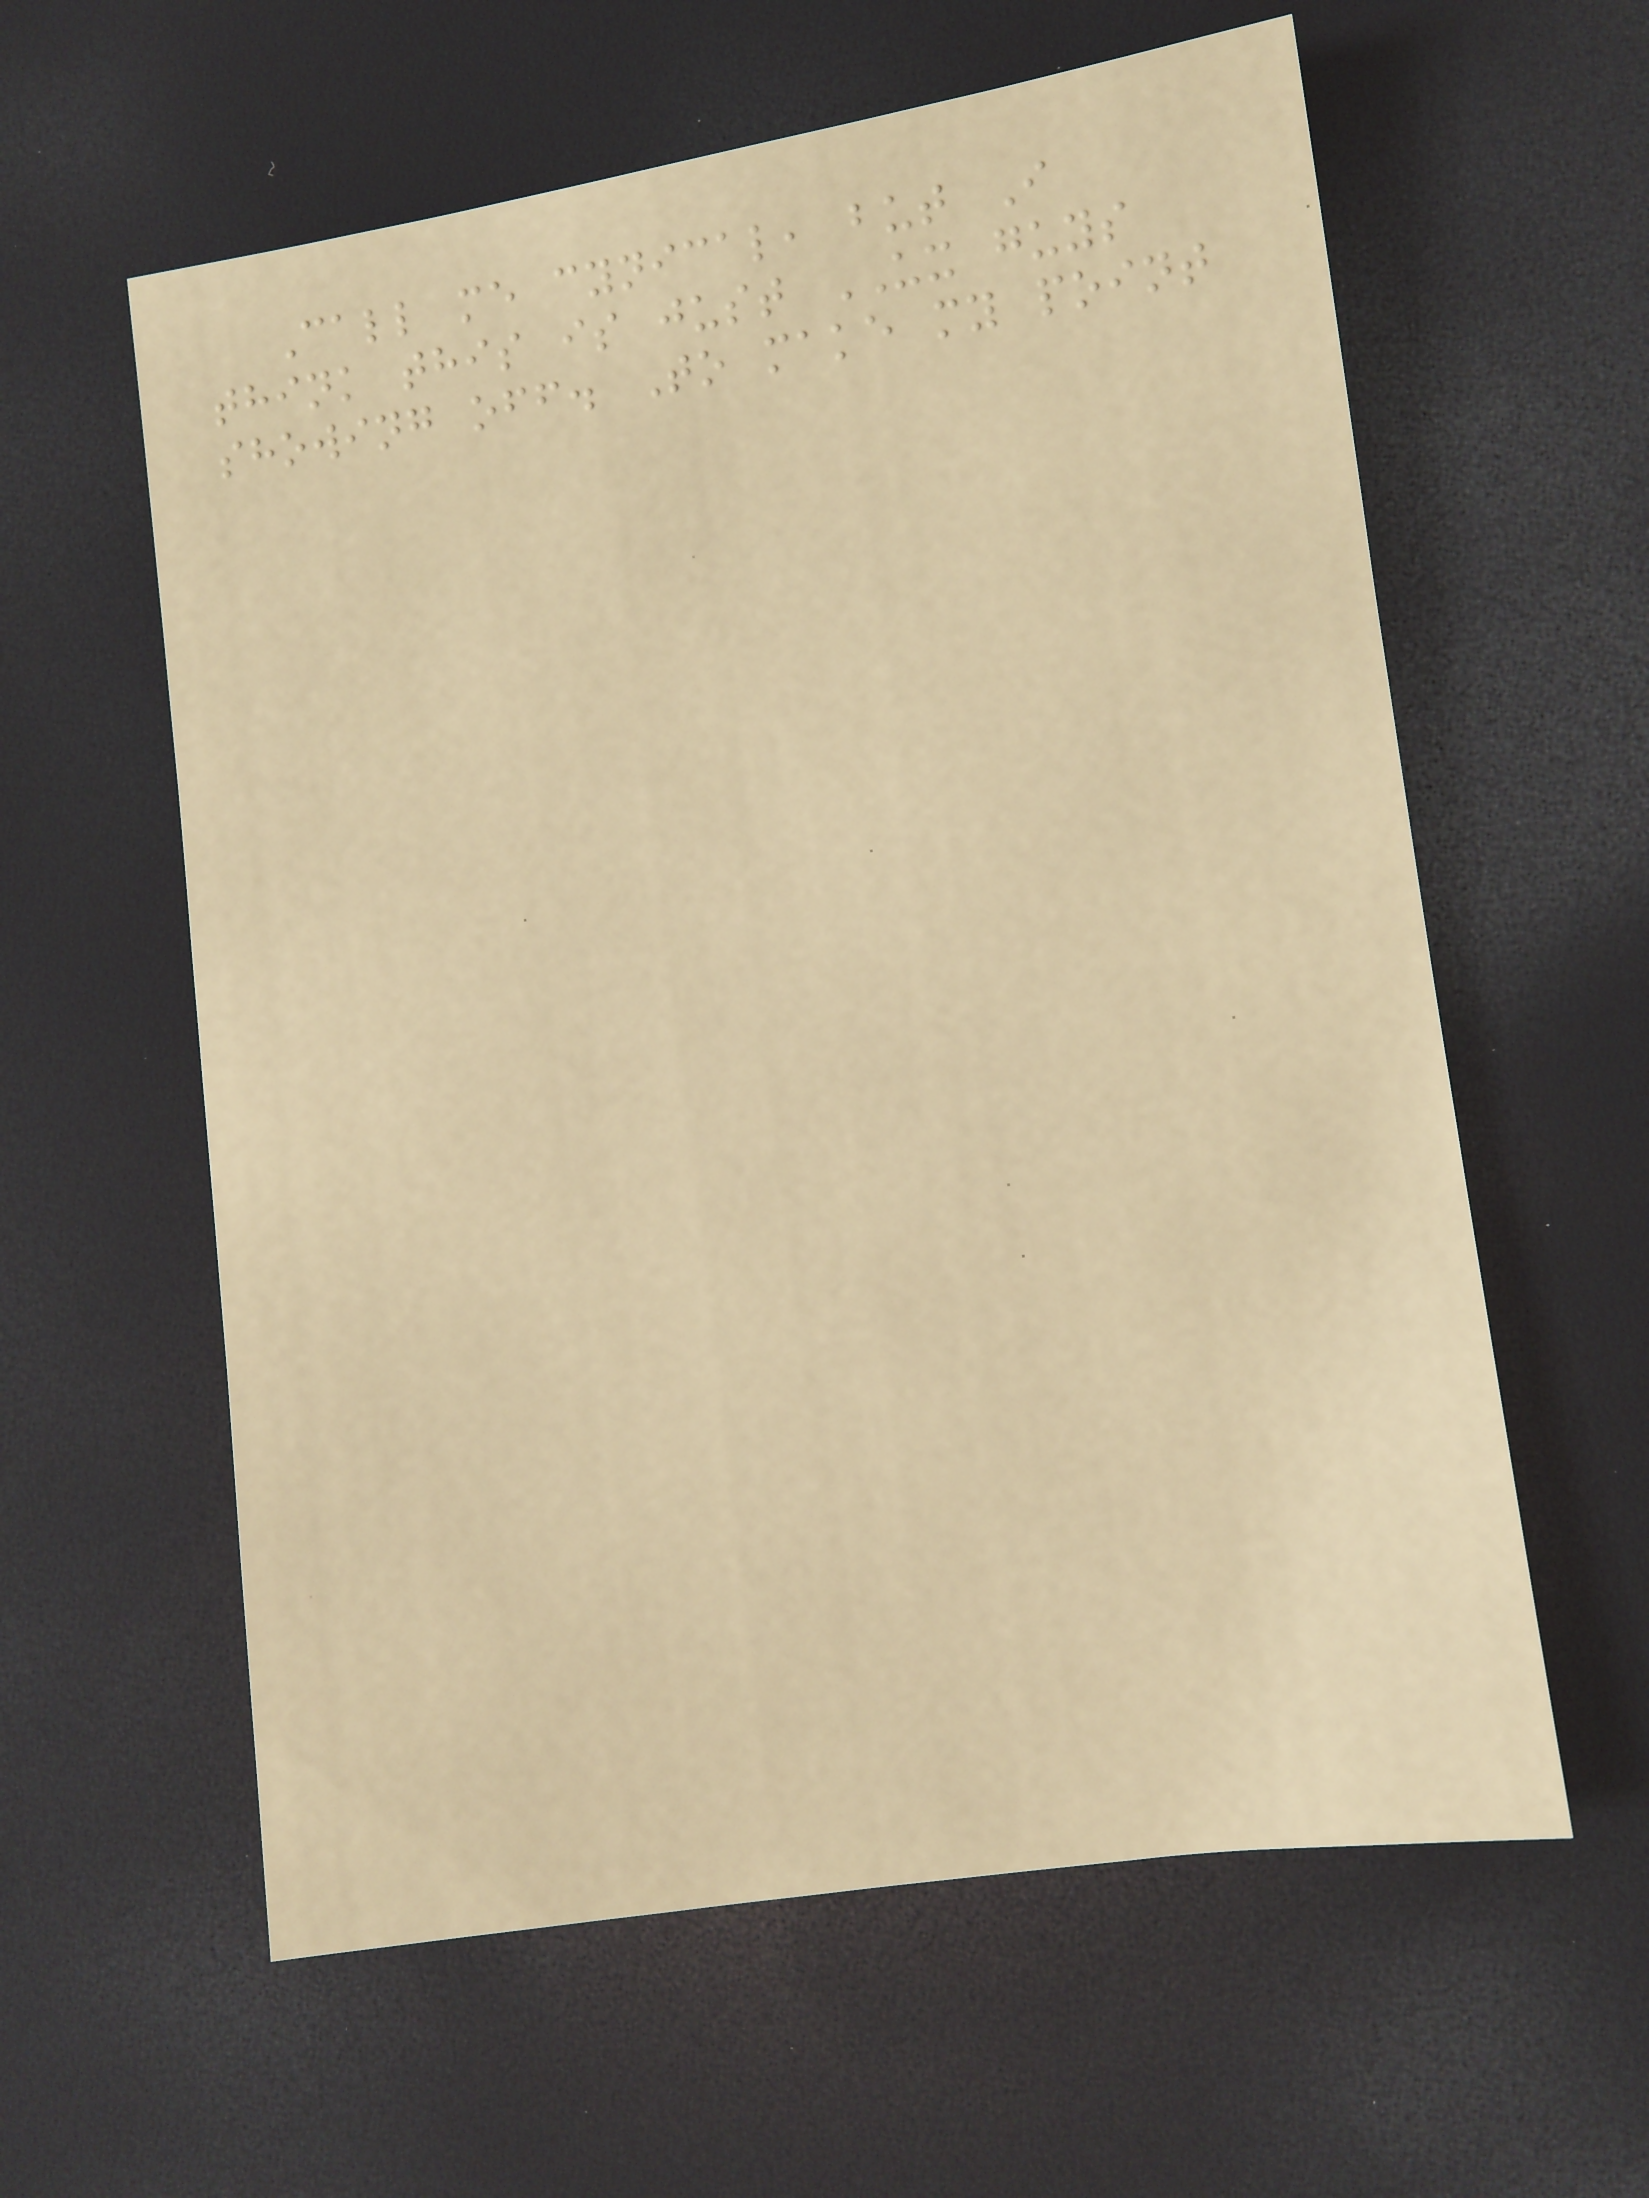Call me cynical, but I
think this is just UX guys
showing off. To make my point
